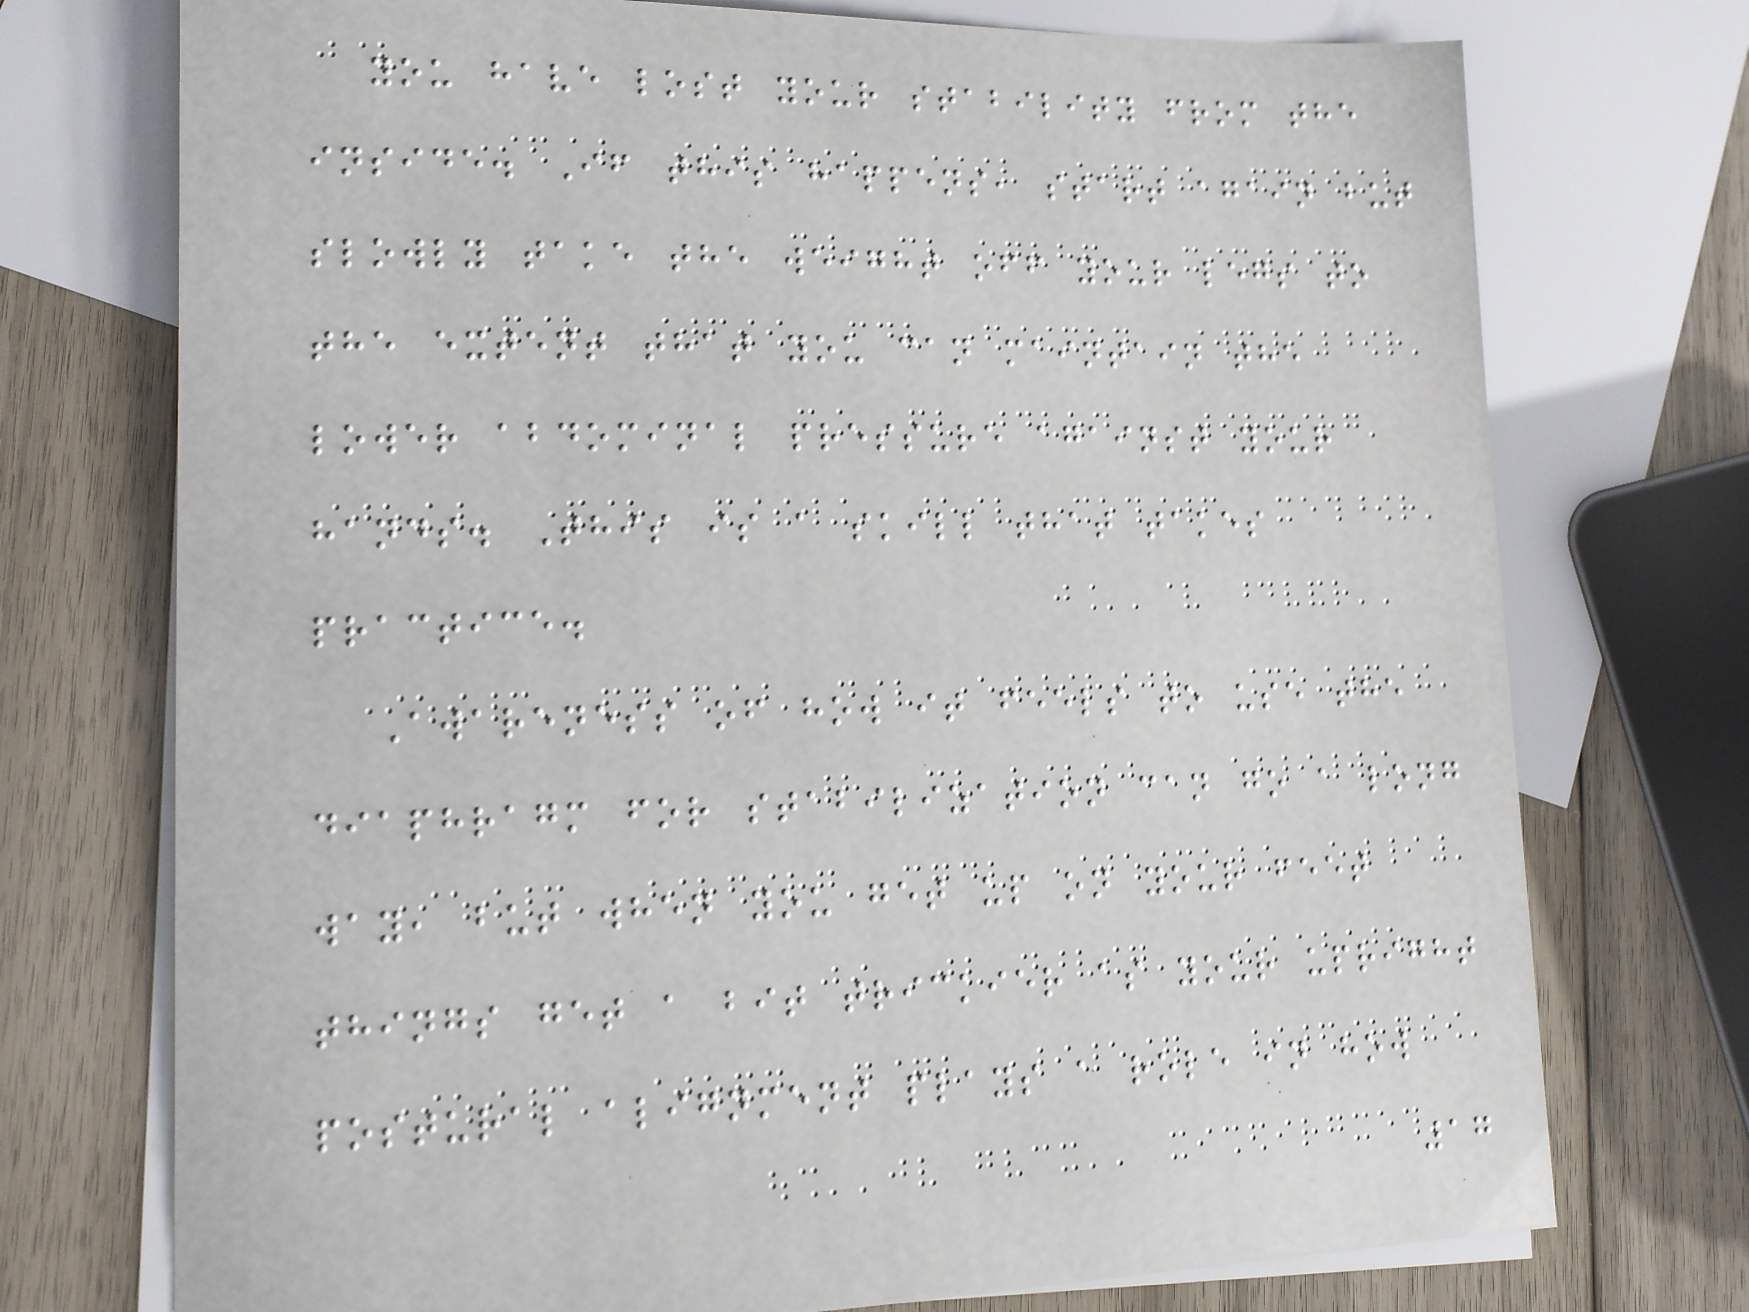you have lost your stability from the
inside. If this happens, start again but
slowly take the weight off your legs to
the extent that you can maintain the
lower abdominal pressure against your
hands. This is a skill that takes
practice.
Awareness of how it feels to use the
diaphragm for stabilization can go a long
way, but when you get up on your feet
things get a bit trickier as your upright
postural alignment plays a role in how
17
